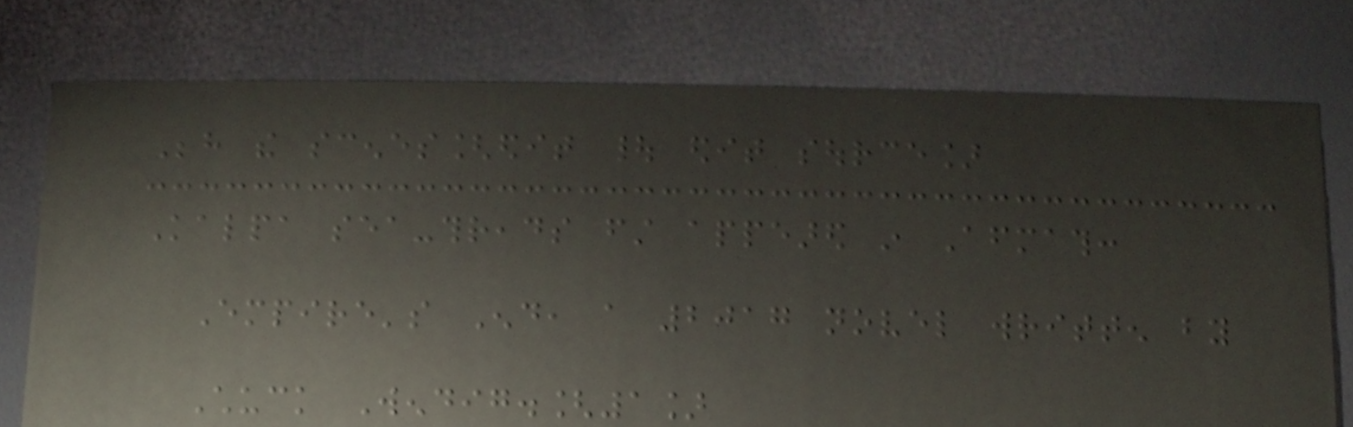Behind the scenes[edit | edit source]
Kalpa sea-threads first appeared in Aftermath:
Empire's End, a 2017 novel written by
Chuck Wendig.[1]
